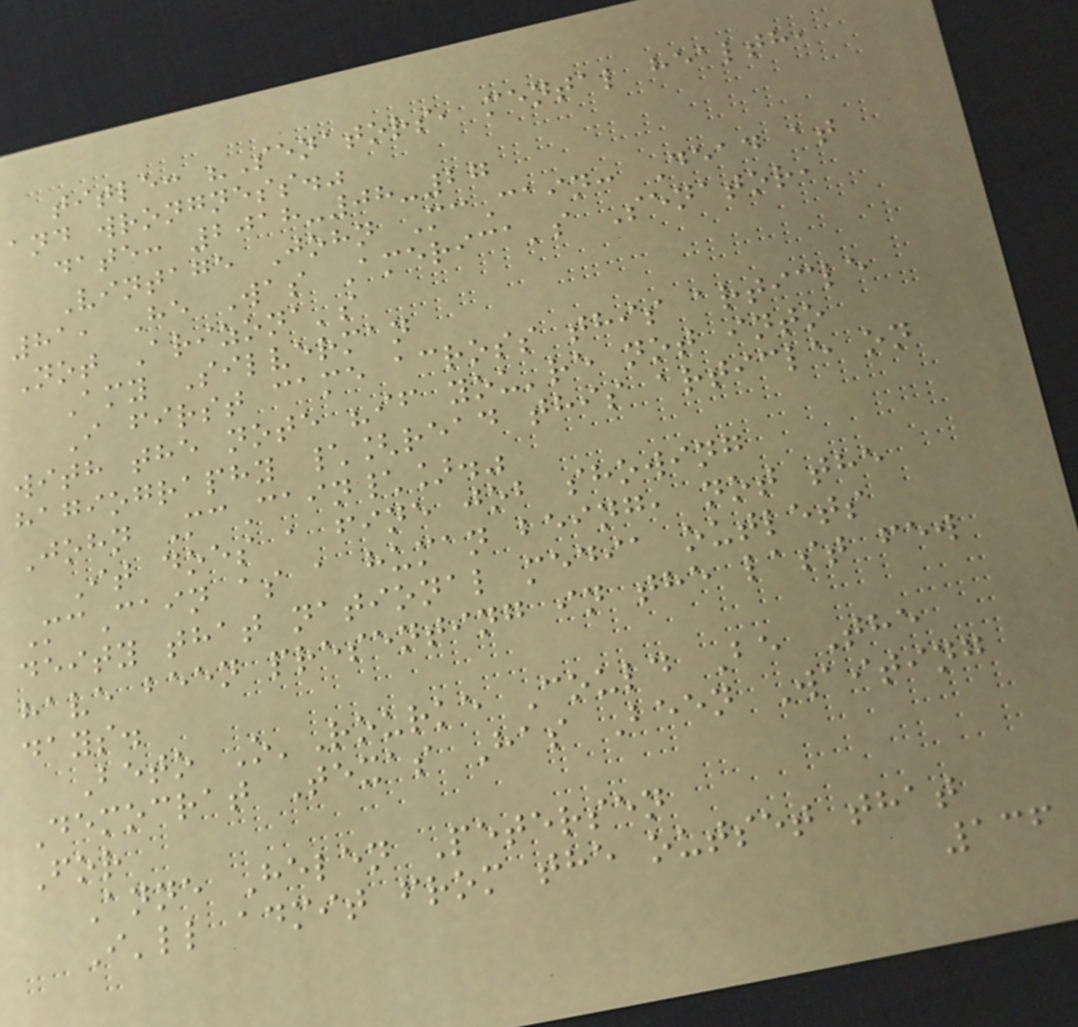title: "Senators, mental health,
and wrongness."
date: 2018-08-27
Vintage John McCain: Dead at
81, He Was America's Senator,
Not Arizona's
Amy Silverman
I first came across this article
with the note "if you're not into
hagiography \[read this article on
John McCain\]."
It does a fine job showing
McCain as a human being, not the
deity that national media outlets
have been presenting in the last few
days.
Beto O'Rourke Could Be The
Democrat Texas Has Been Waiting
For
Anne Helen Petersen
I'll admit from the outset that
136
